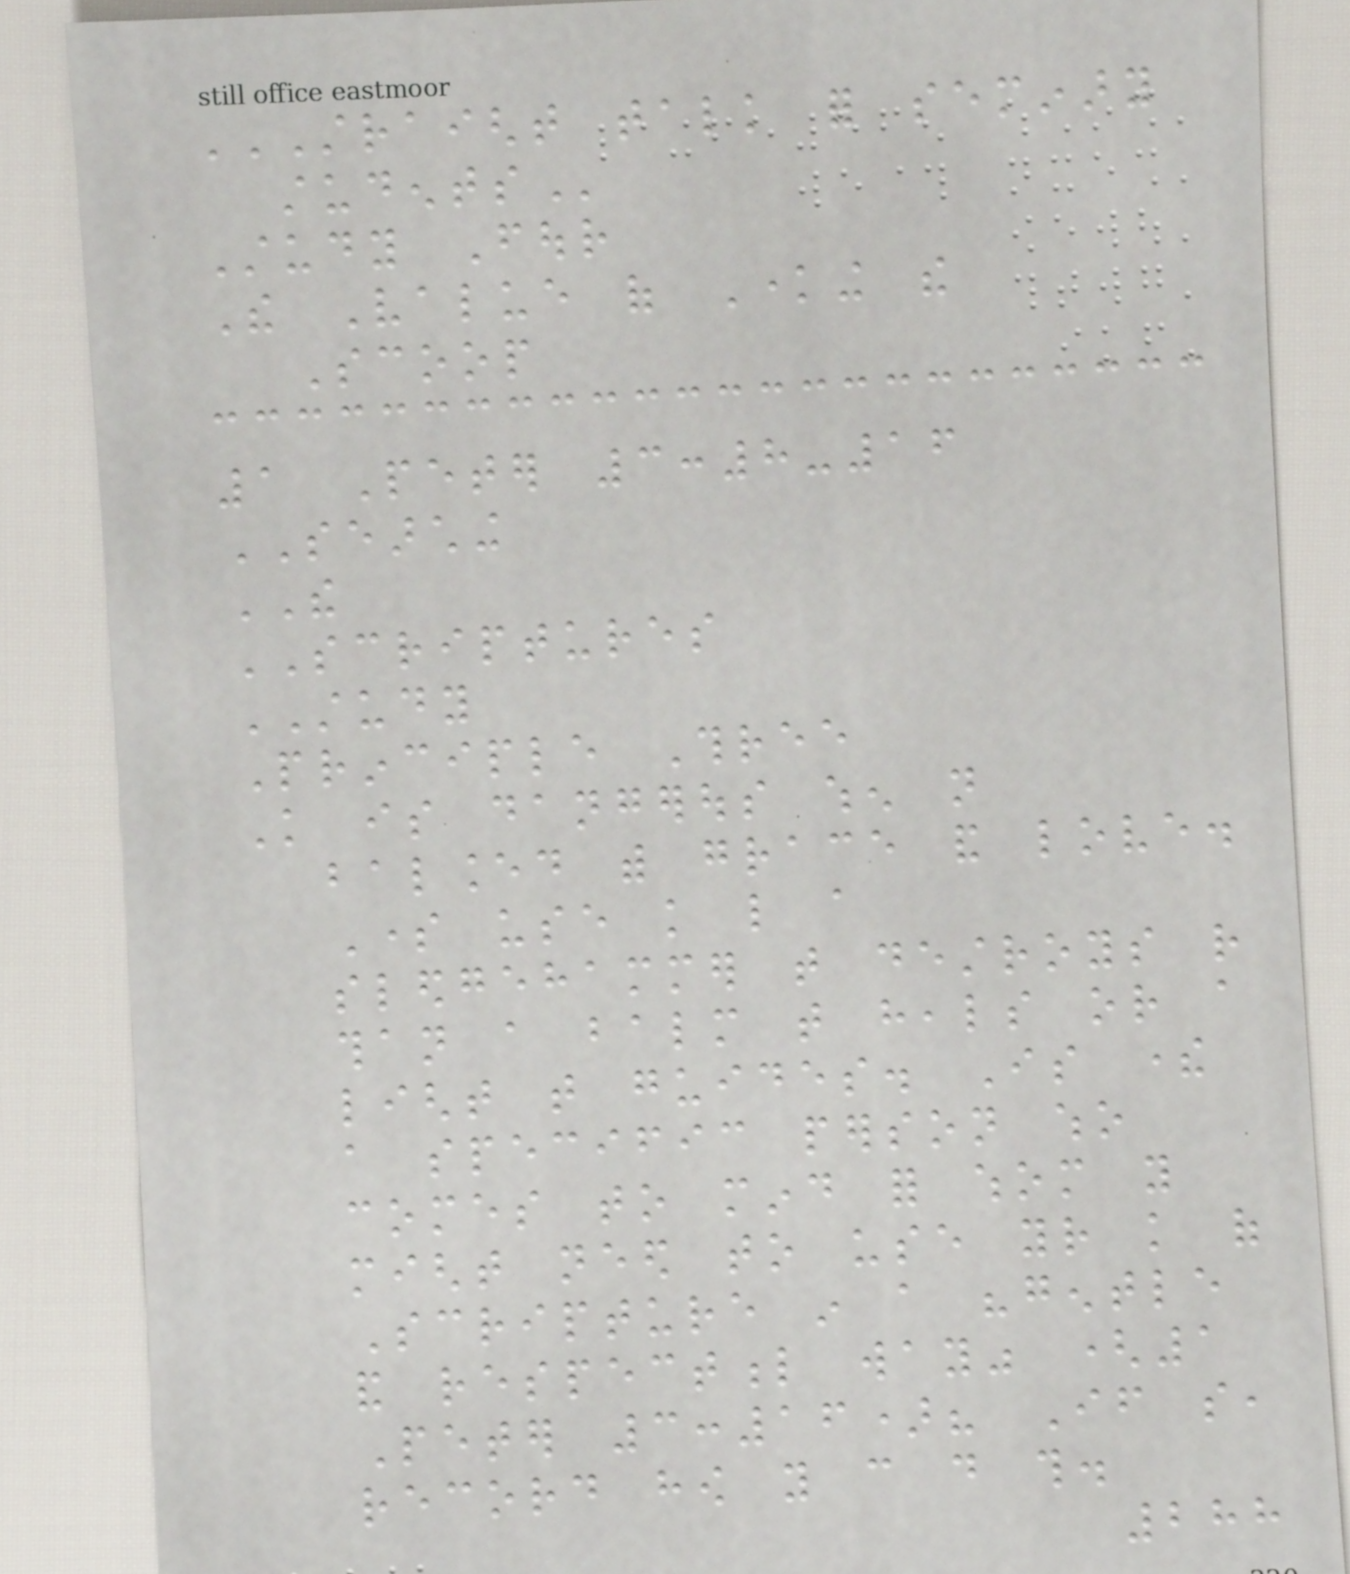STRAIGHT TALK FOR SEMINARY
STUDENTS
Study Four
The Value of Knowing the
Scoop
1 Peter 3:8-16
SEARCHING
THE
SCRIPTURES
STUDY
Principle Three
Knowledge is dangerous when not
balanced with grace and love.
Some use knowledge like a
sledgehammer that destroys rather
than a balm that heals or a
light that guides. Is there
a specific person who
comes to mind for whom you
might need to use your knowledge of
Scripture in a "gentle
and respectful way" (1
Peter 3:16)? If so,
record how you can do this.
288
